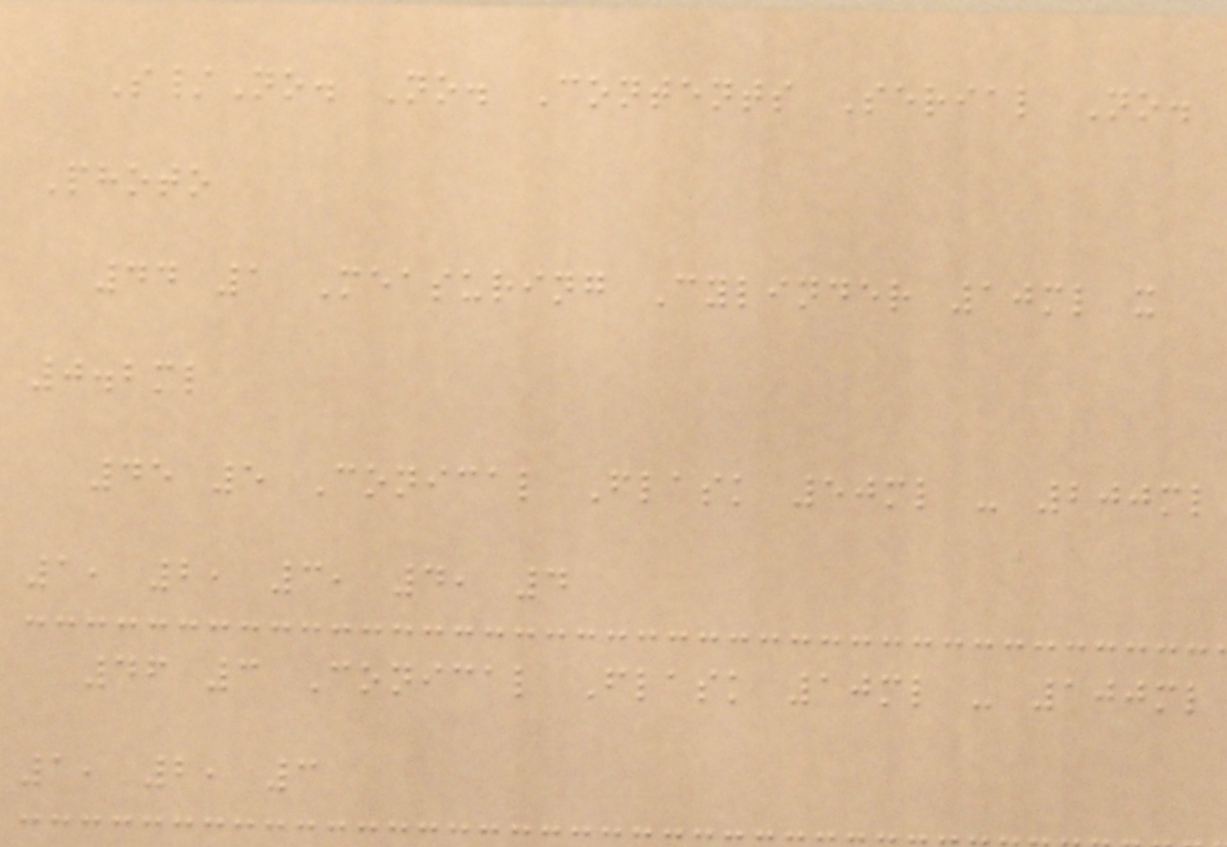S/No. No. Contents Serial No.
Photo
44 1 Measuring Cylinder 10ml x
0.2ml
45 5 Conical Flask 50ml - 200ml
1, 2, 3, 4, 4
46 3 Conical Flask 10ml - 100ml
1, 2, 3
